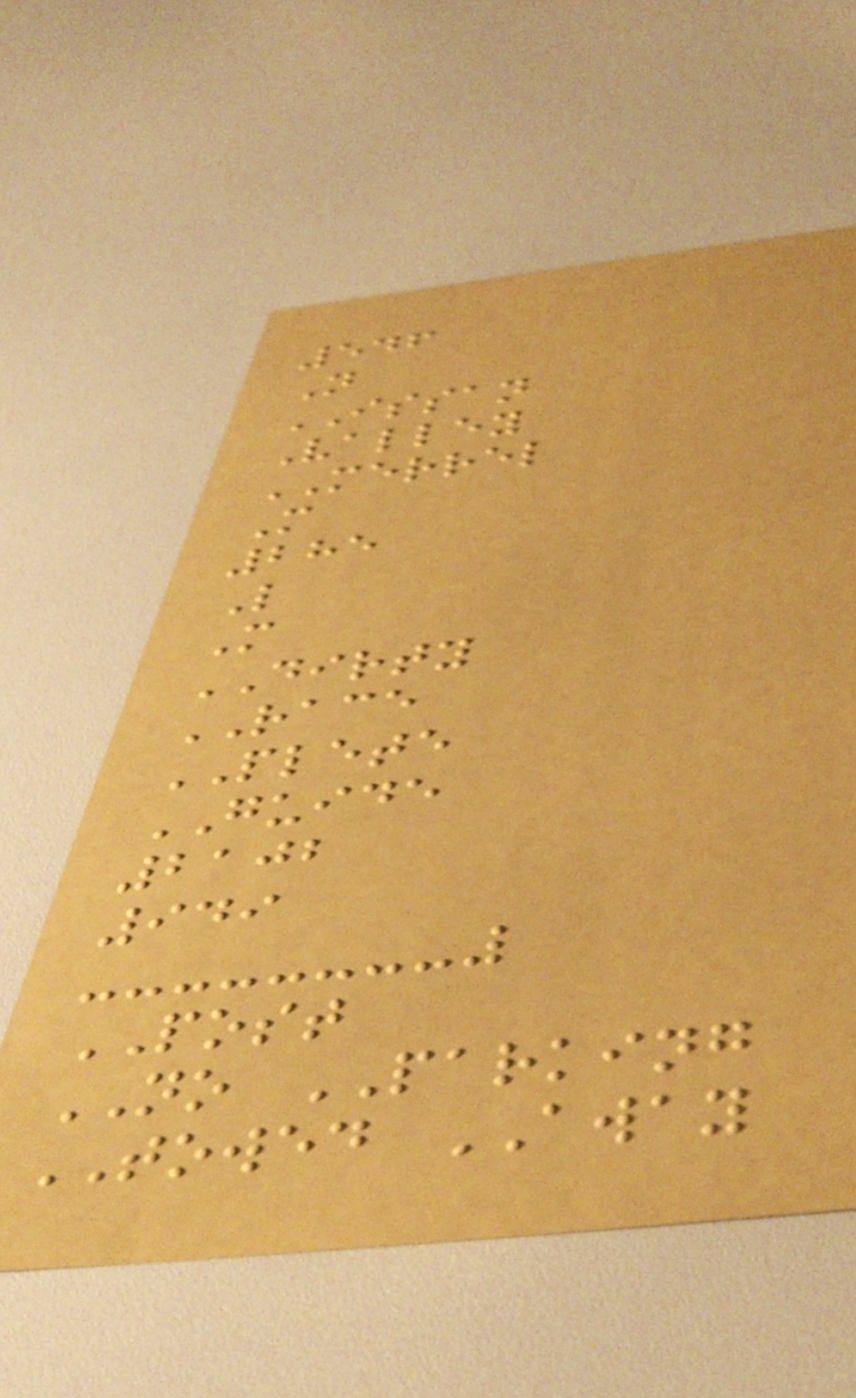546
N
ISSAN
Valley
MERREL
M
285
L
M
DIRTY
RACE
PLETE
GUIDE
2102
949
POST
NO PARKING
TOWED AWAY
